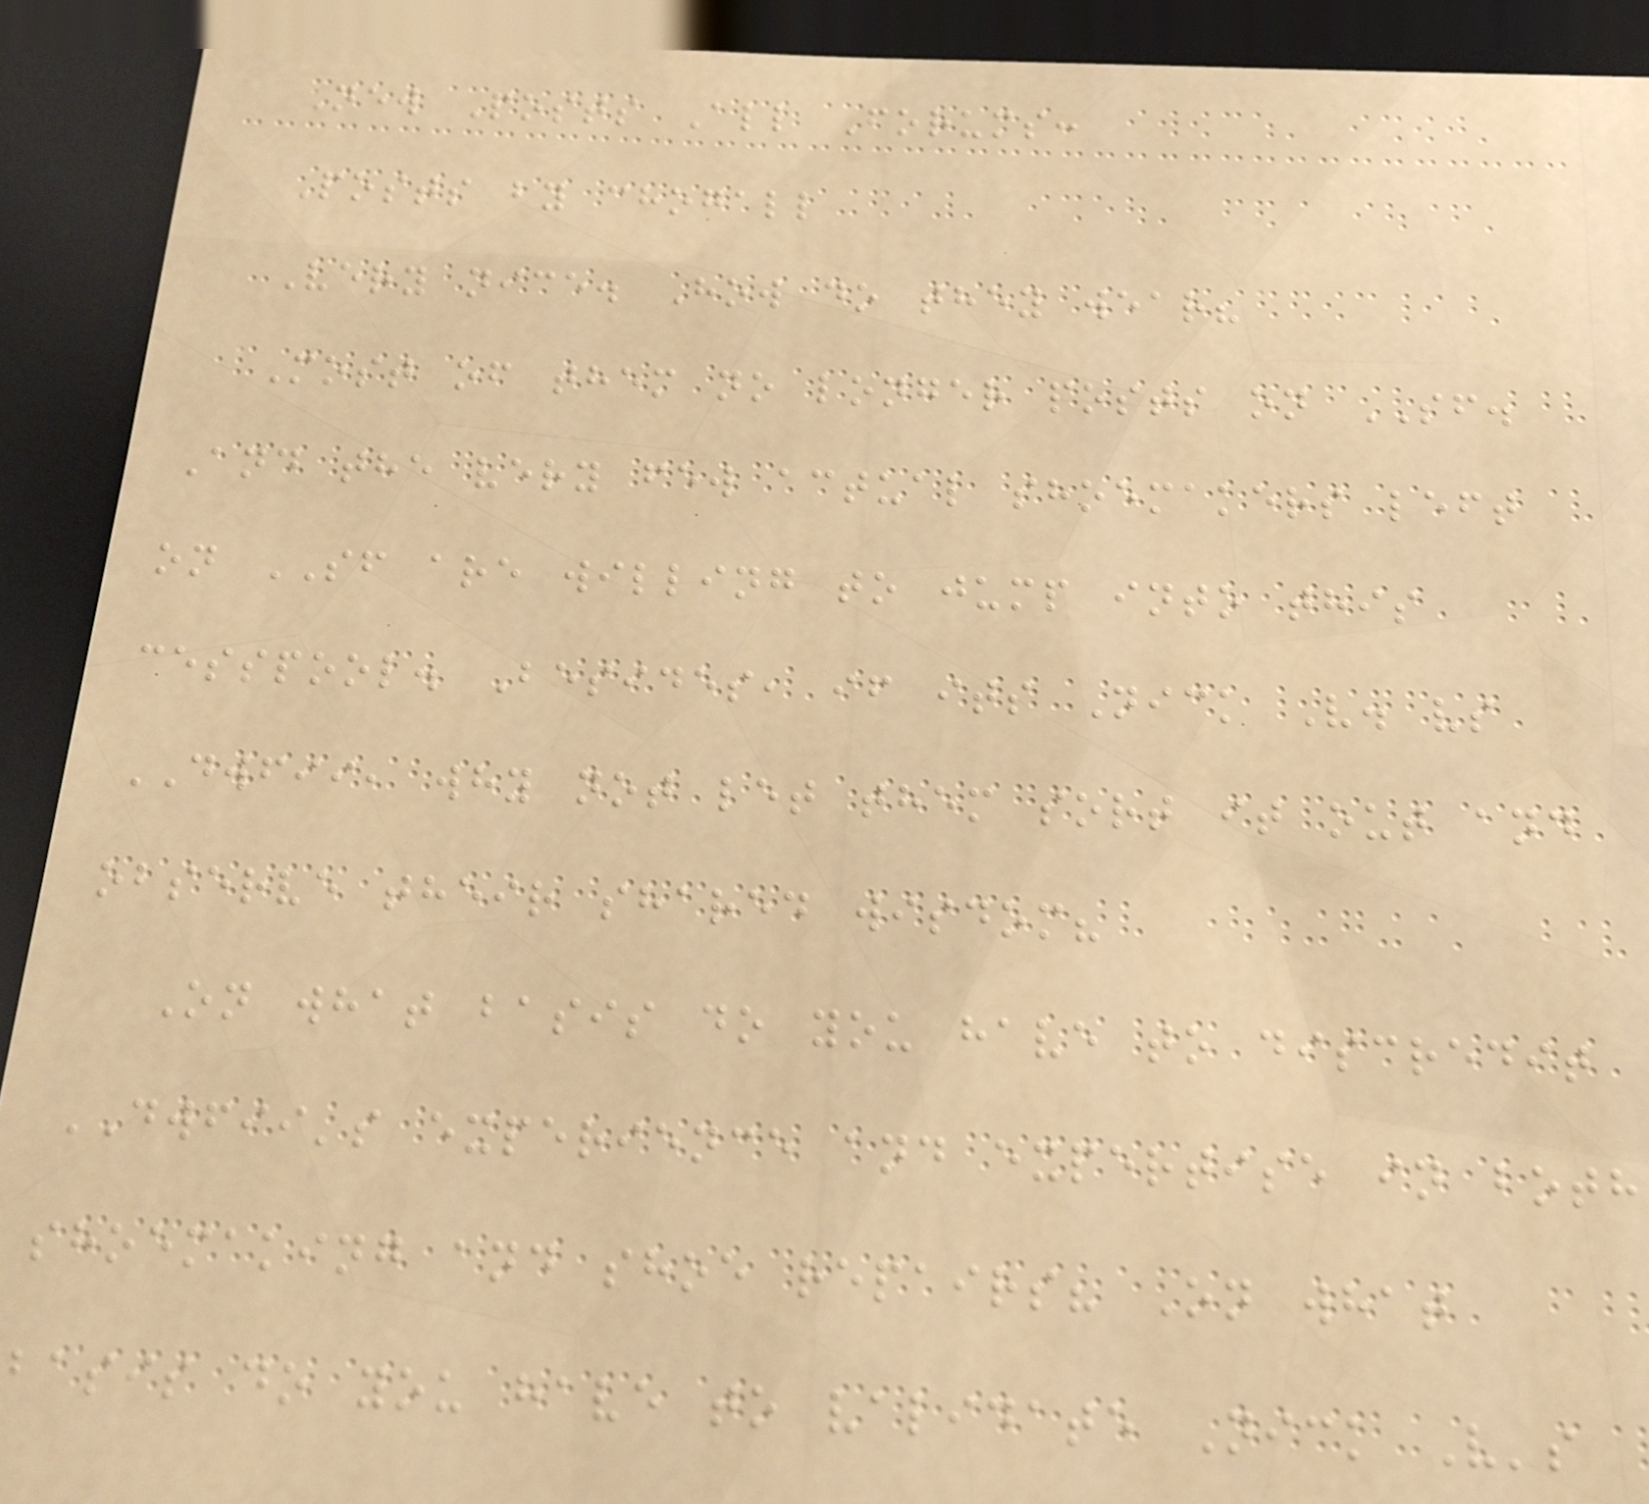New Posts All Forums:
Posts by chogall
Very nice. How do they wear?
Most of them no longer posts on SF.
And the very few actual shoemakers left
on SF are willing to jump into this
cesspool. Besides, if its Nick V. vs
DWFII, why not let them sort it out and
observe their shared wisdom?
On what basis do you have to discredit
DWFII's experience and expertise in both
shoemaking and shoe repairs? On what
basis do you have to validate Nick V's
